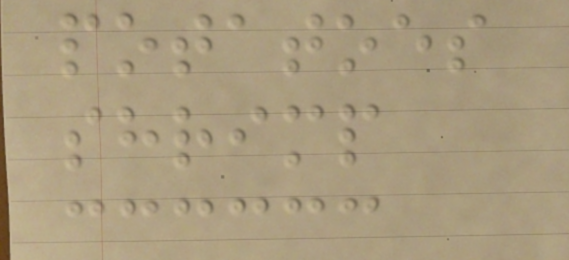potatoes
shrimp
